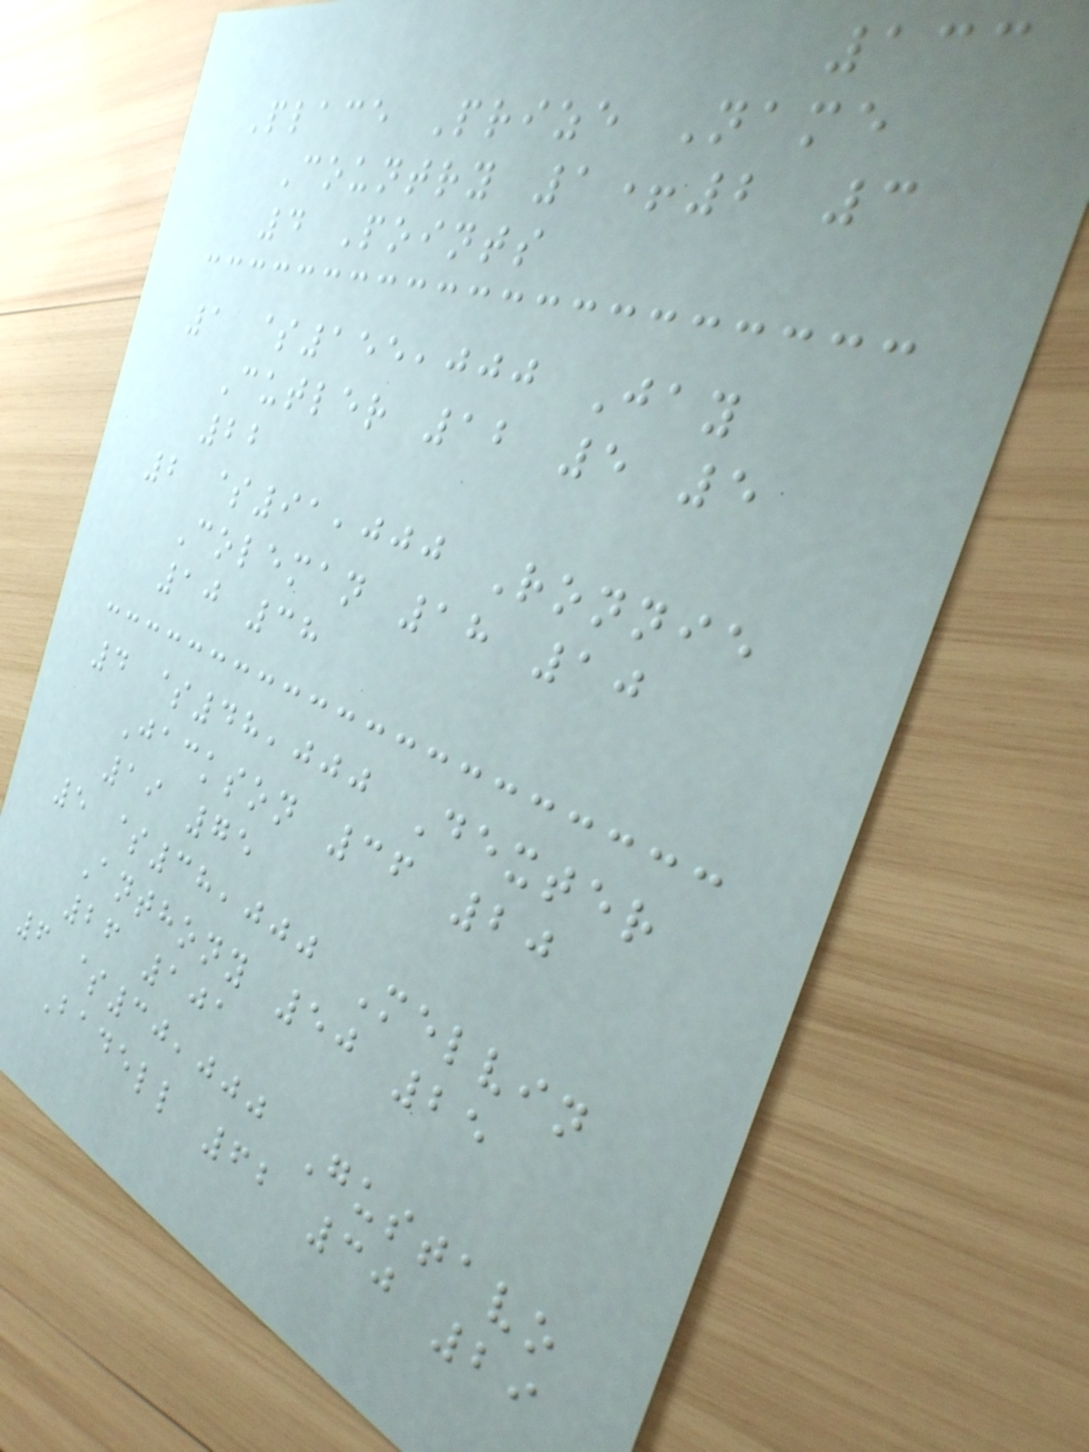133
Place Prize Name
Country 1+2 3
4 Points
1 $155,000 Jay
Cutler 12 5 5
22
2 $91,000 Ronnie
Coleman 18 10
10 38
4 $48,000 Dexter
Jackson 36 20
19 75
5 $38,000 Melvin
Anthony 50 25
26 101
6 $30,000 Gustavo
Badell 62 30 29
